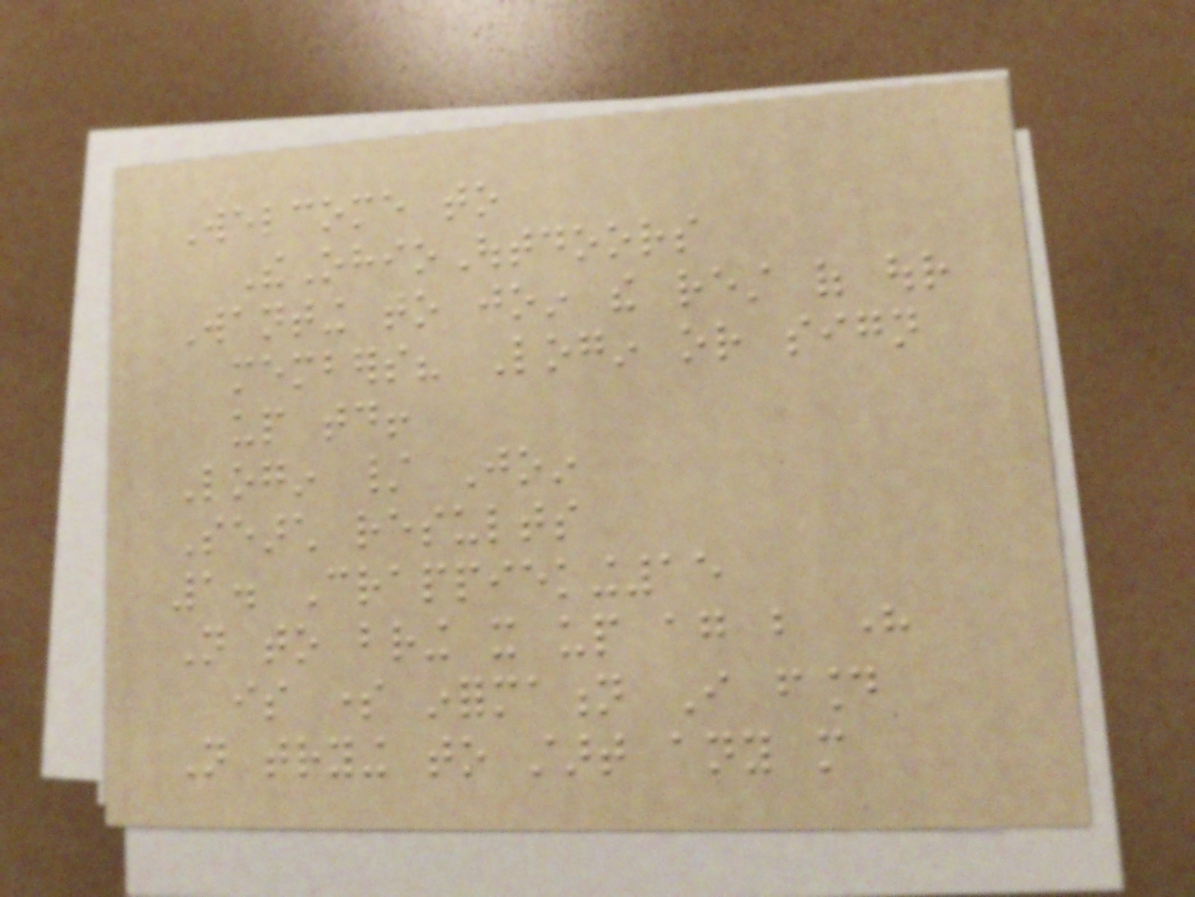Welcome to
TheOhioOutdoors
Wanting to join the rest of our
members? Login or sign
up today!
Login / Join
Search results
1. Crappieking15
Not to bring it up again but here
is some information I found
Not trying to start any more
